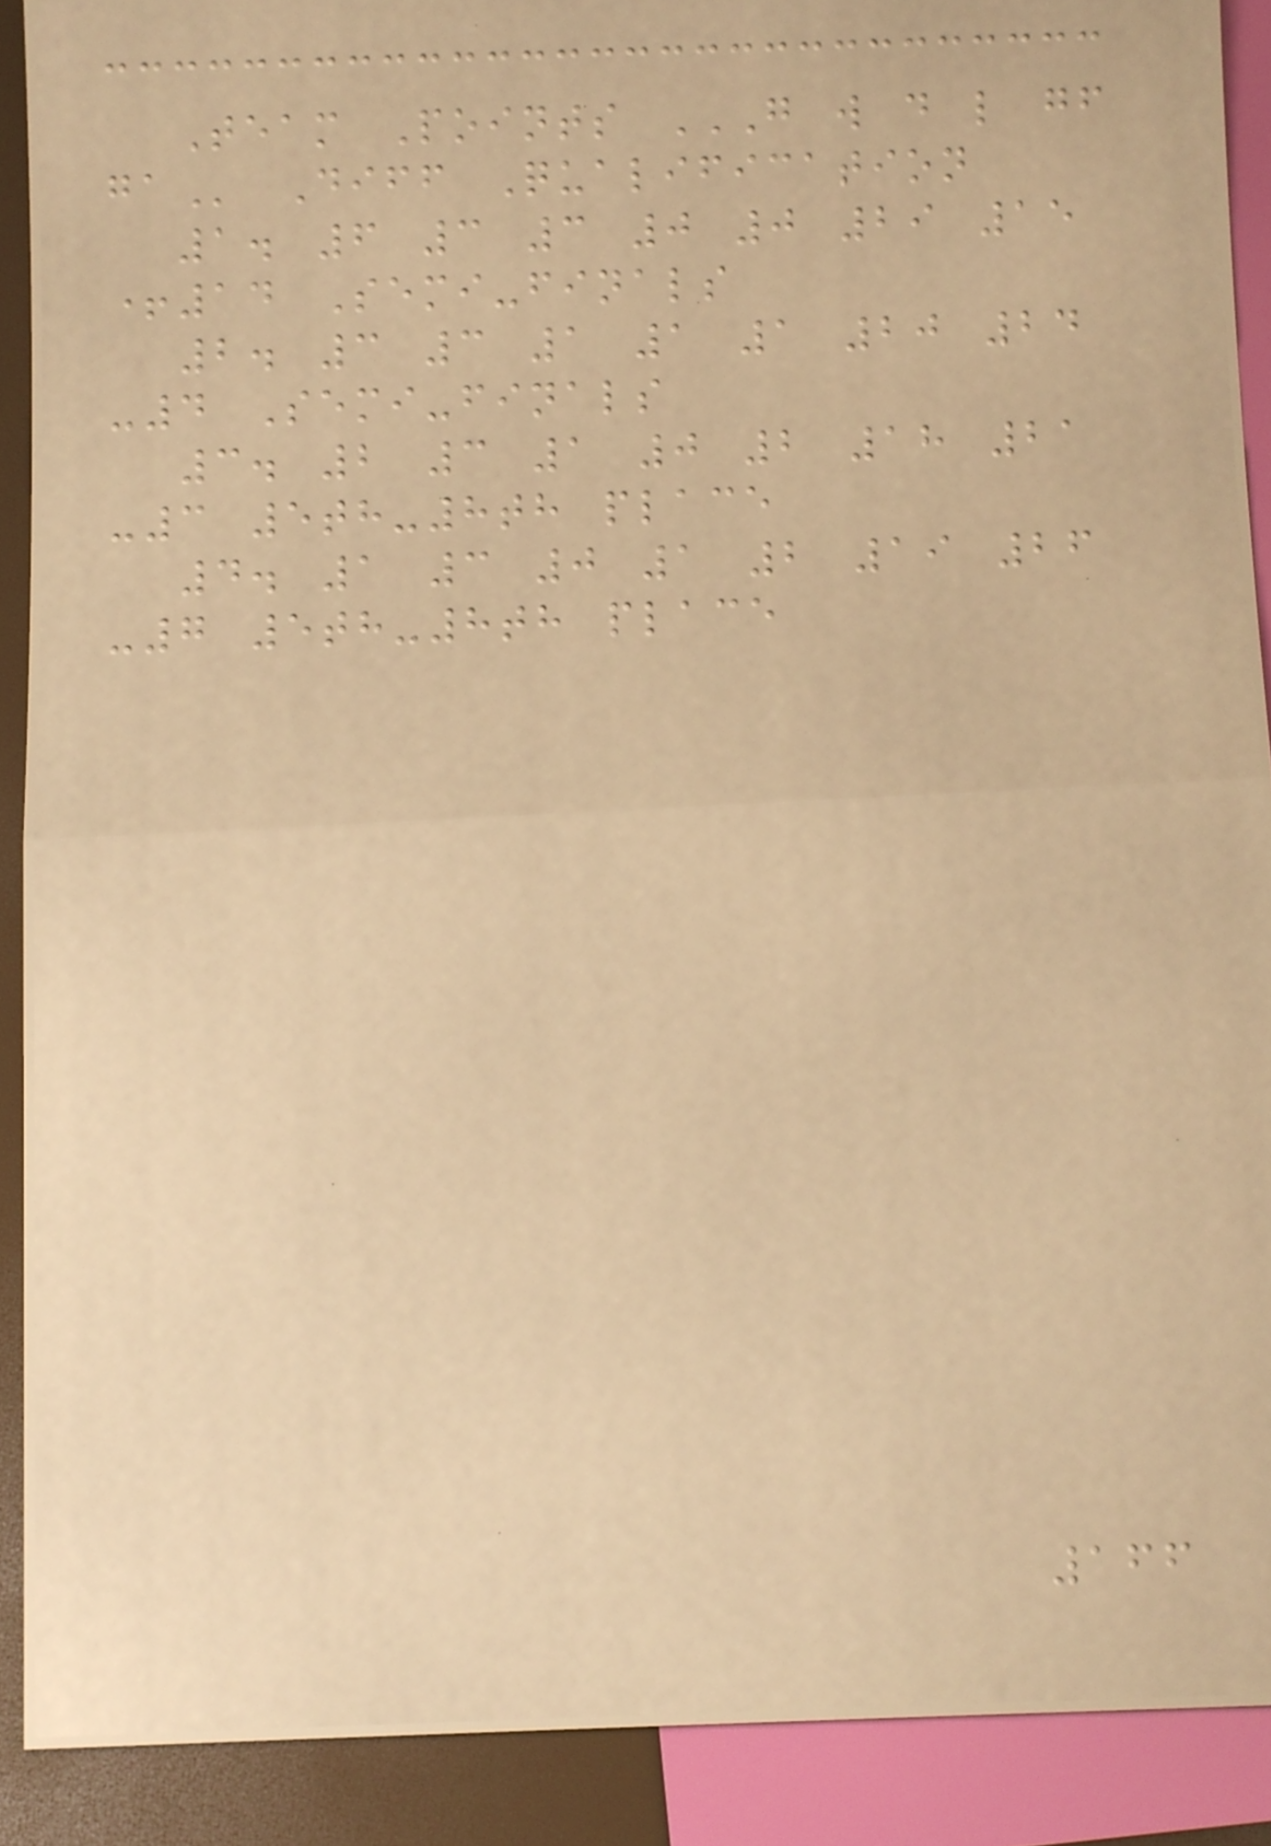Team Points G W D L GF
GA Diff Qualification
1. 6 3 3 0 0 29 15
+14 Semi-finals
2. 3 3 1 1 1 20 24
-4 Semi-finals
3. 2 3 1 0 2 18 21
-3 5th-8th place
4. 1 3 0 1 2 19 26
-7 5th-8th place
166
